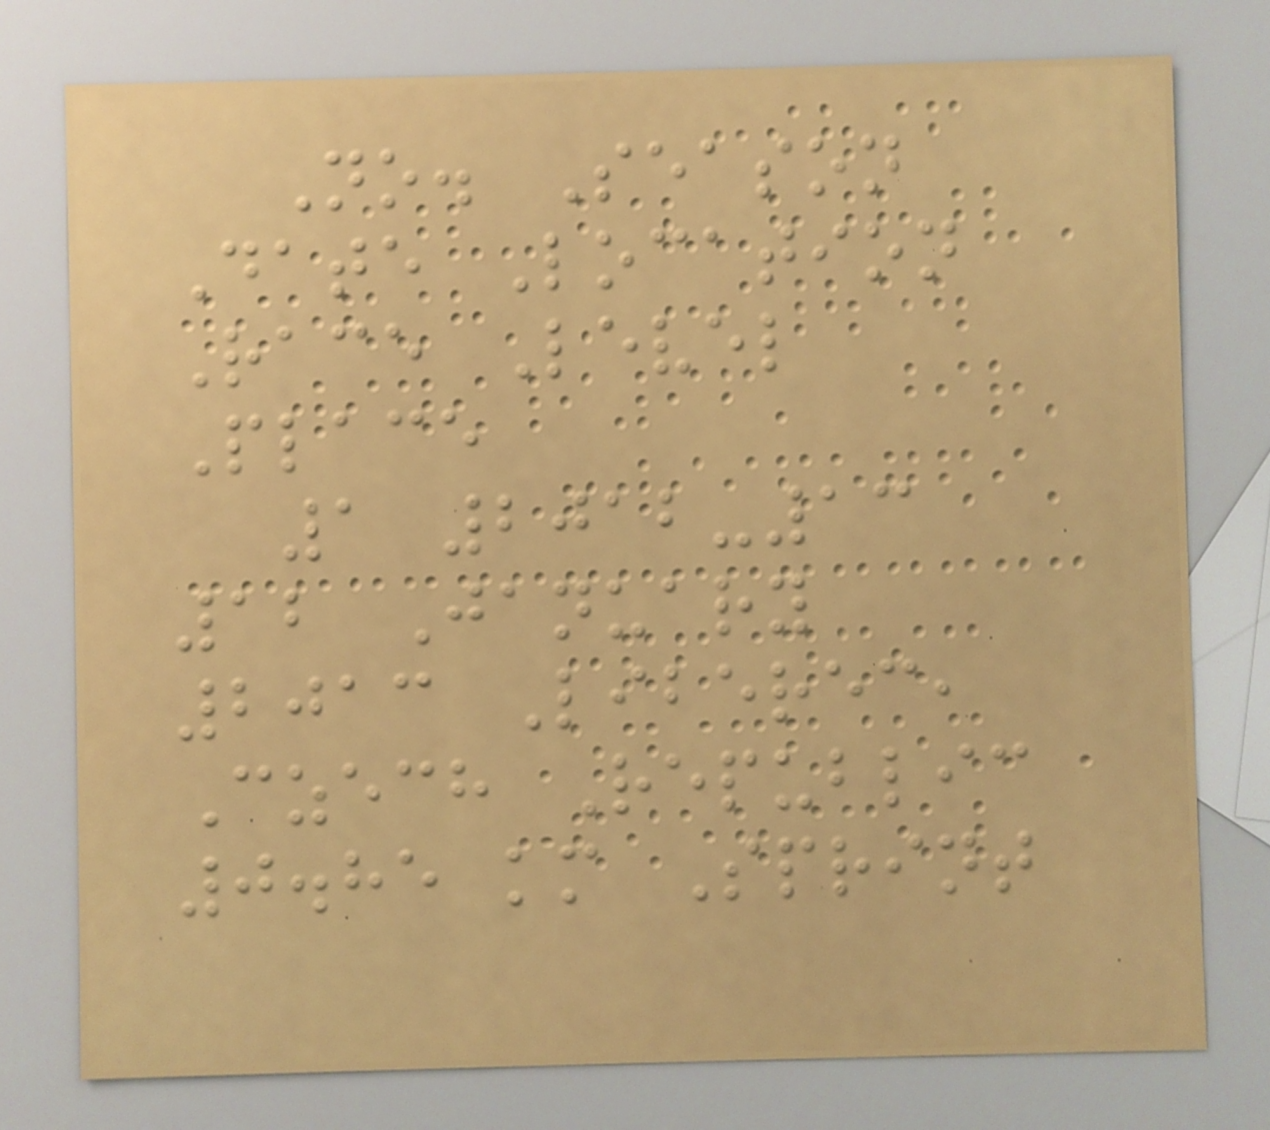No. Season
Date Location
Race Level
Place
1 2012-13
12 January
2013 Liberec,
Czech Republic
0.85 km Sprint
